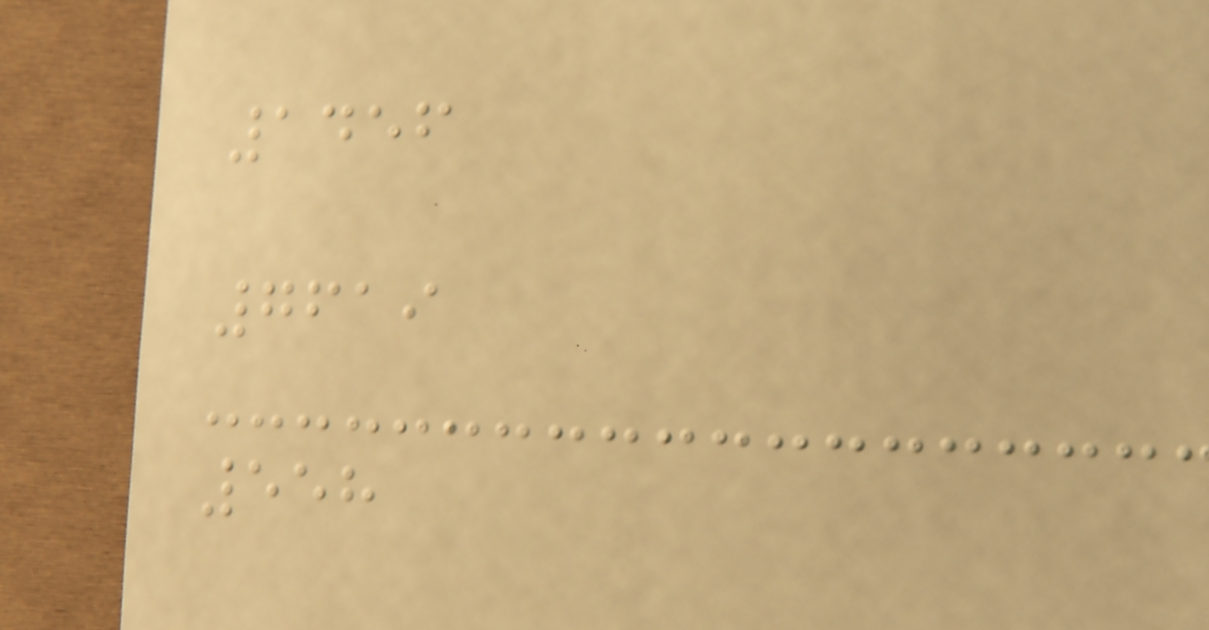1456
7619
558
